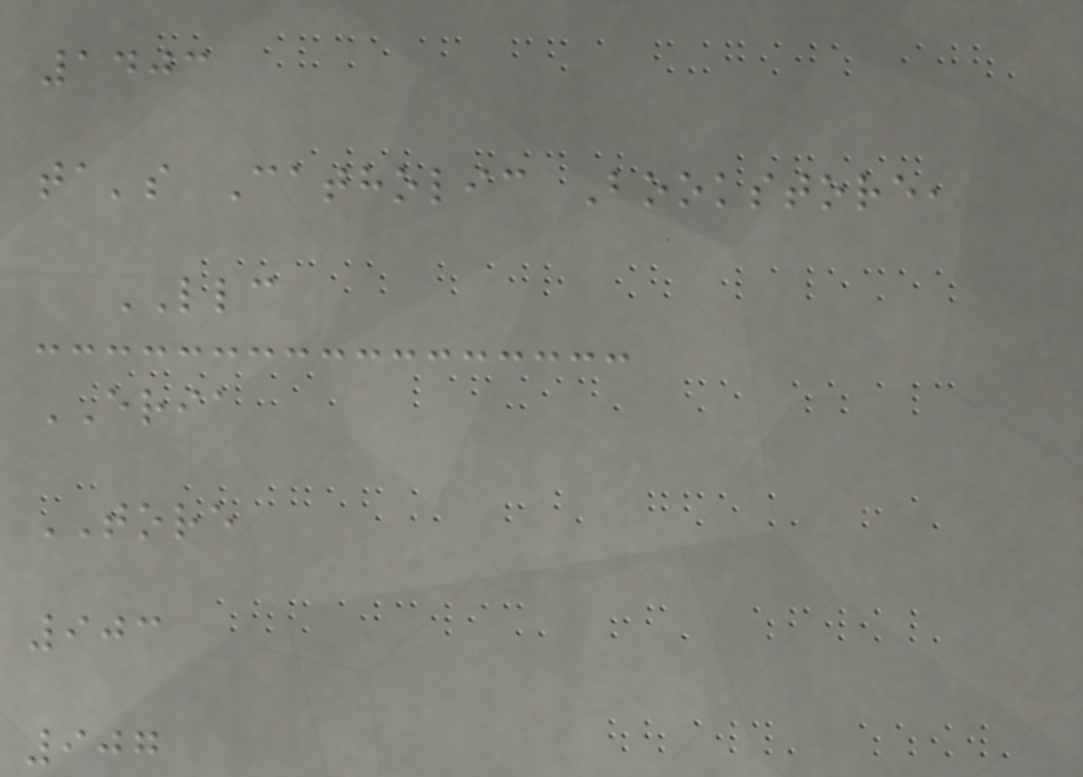1403
ta's Catholic Bookstore,
LLC
ERIA
TORE
903
907
